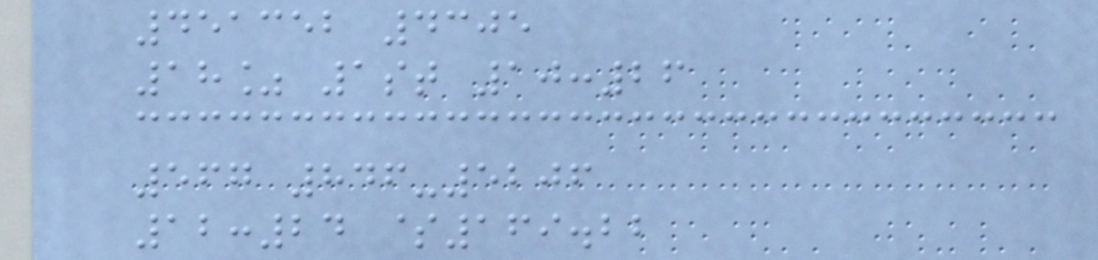451352 4305
18% 1st 10:26
567 846-5206
12:24 $169.22
